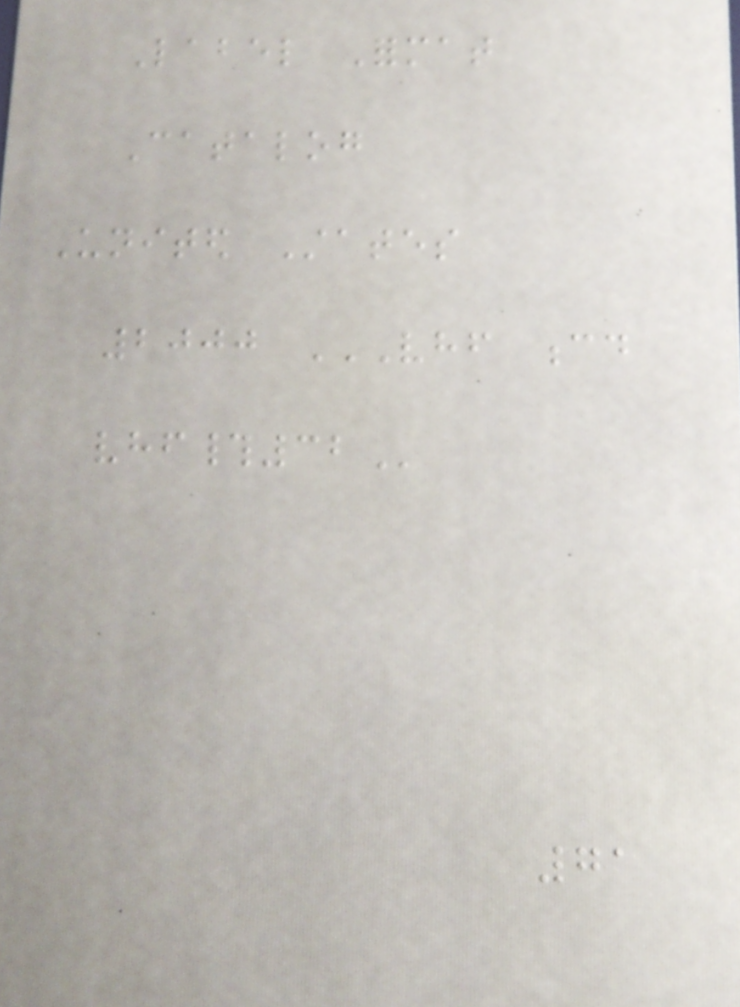Label Format
Catalog
United States
2000 VHF CD
VHF#32
71
